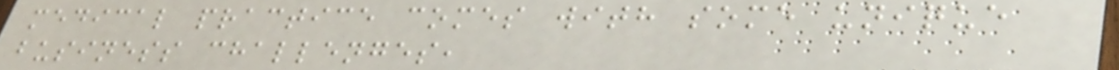medical practice comes with some unique
business challenges,
